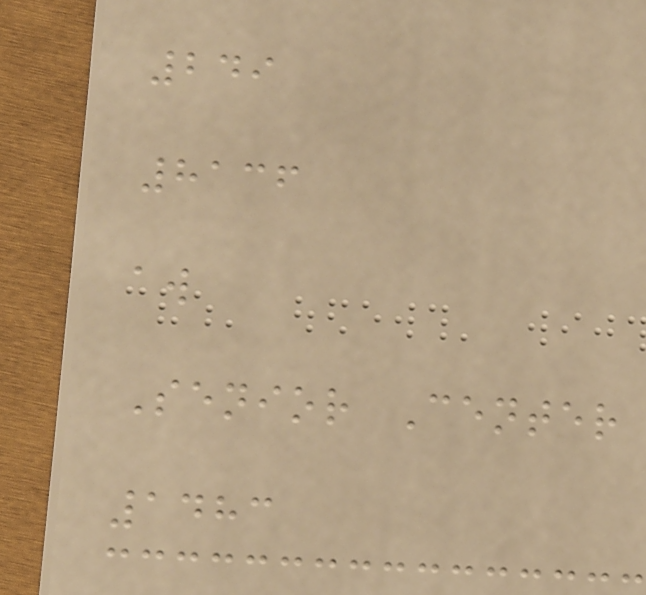249
8136
aw
Senior Center
1483
